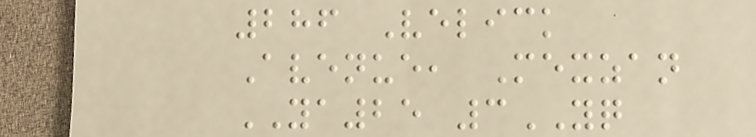286 Velick
Avenue, Mexzan
YA25 3YQ
